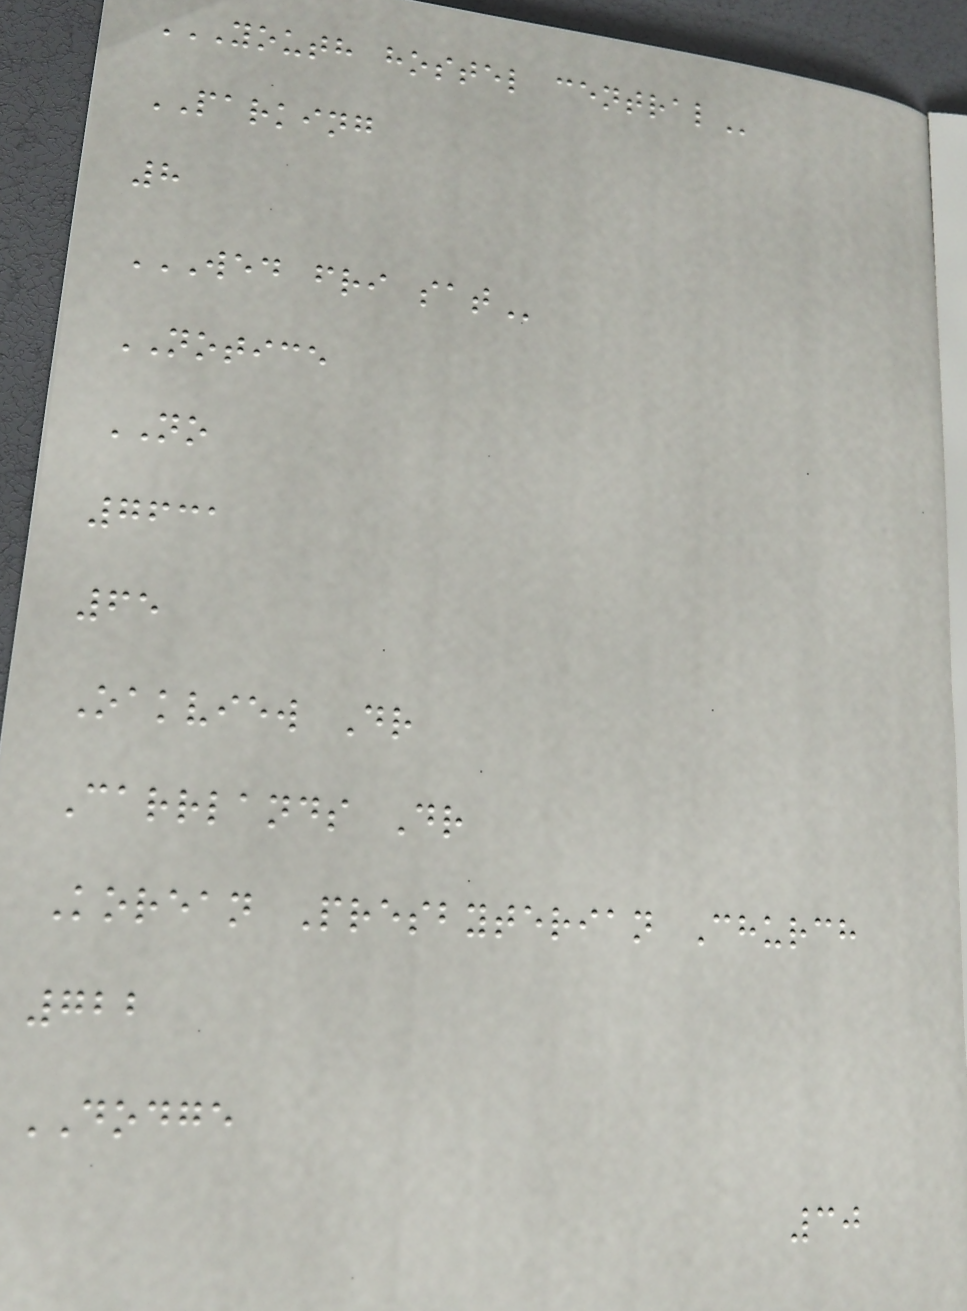YOUTH HOSTEL CENTRAL
PARKING
8
WED FRI SAT
NOTICE
NO
7631
65
Oakview Dr
Carrlands Dr
Korean Presbyterian Church
722
DODGE
30
